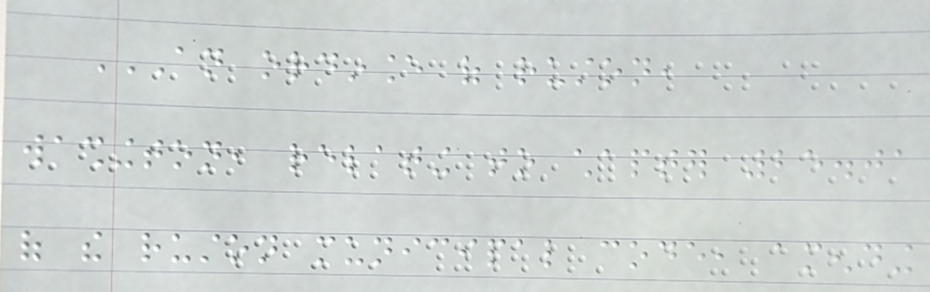AN ORDINANCE OF RUSTON,
WASHINGTON, RELATING TO CHAPTER 25.01
OF THE RUSTON MUNICIPAL CODE, AMENDING
